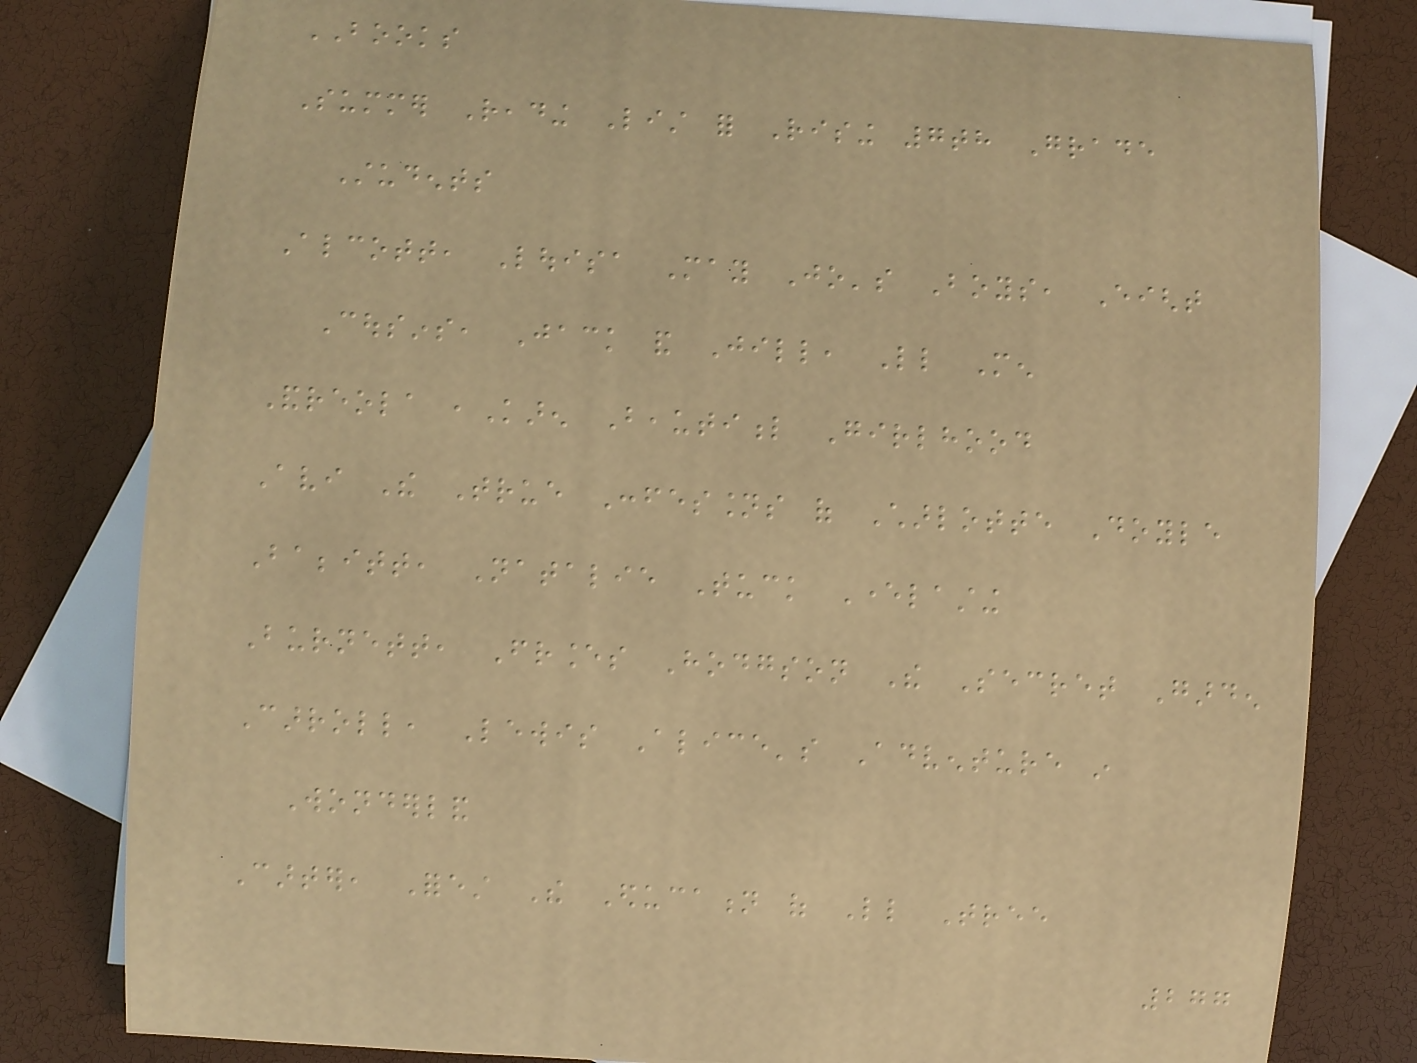BOOKS
Summer Reading List for Rising 7th Grade
Students
Alcott, Louisa May Jo's Boys, Eight
Cousins, Jack and Jill, Little Men
Andreola ,Karen Beautiful Girlhood
Avi The True Confessions of Charlotte Doyle
Babbitt, Natalie Tuck Everlasting
Burnett, Frances Hodgson The Secret Garden
Carroll, Lewis Alice's Adventure in
Wonderland
Carter, Forest The Education of Little Tree
277
